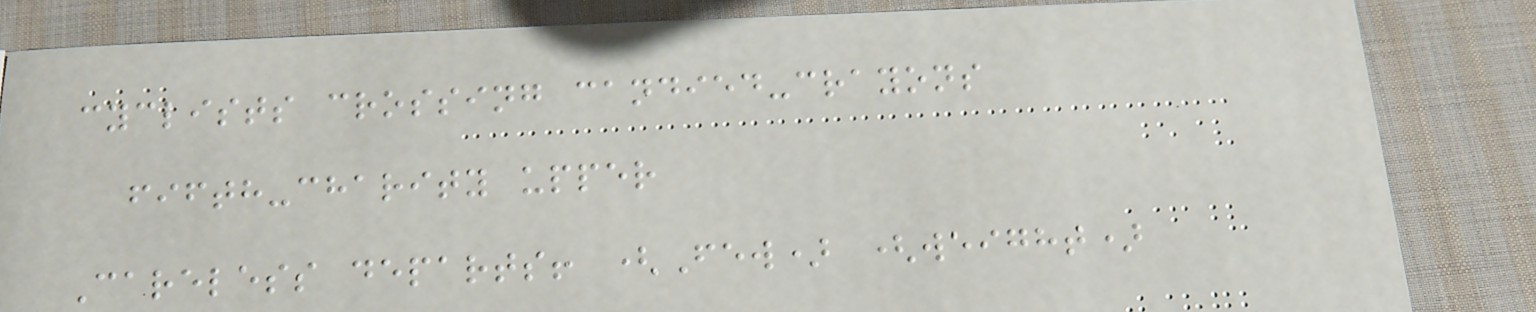cyclists crossing candied-crayons
fifth-charity upper
Careless departs! (Few) (weight)
